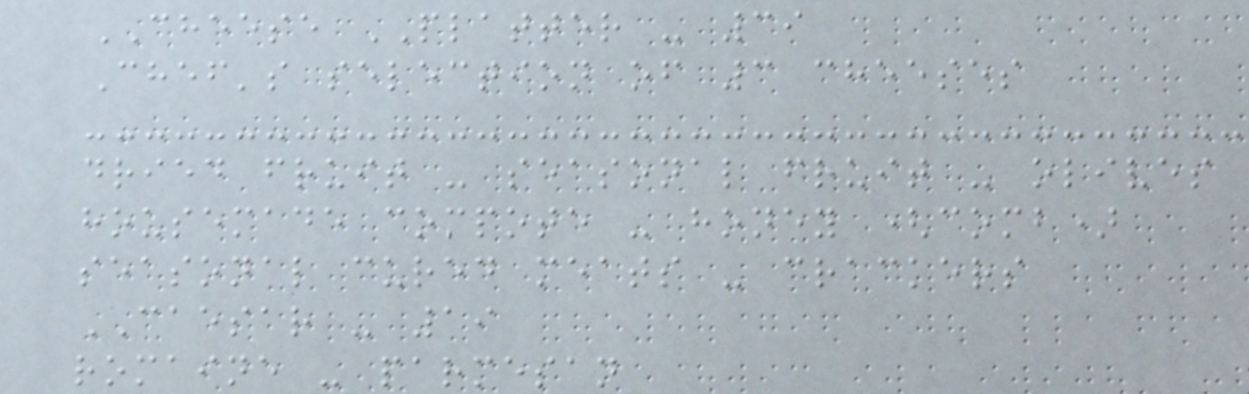CHEESE PLATTER - 39
Chef's selection of 3 cheeses
dried fruit - seasonal fruit - olives
housemade compote - honey (comb)
seasonal cured meats - crackers
CAESAR - 19
romaine - parmesan
